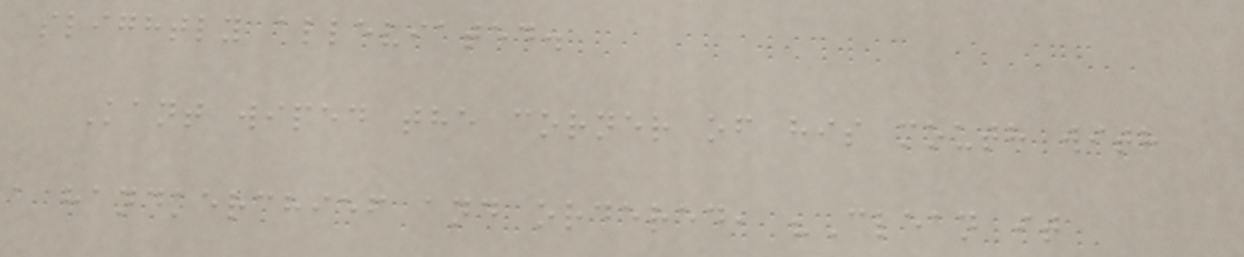slightly alleviated.
Kant wiped the corner of his mouth with
a handkerchief and ordered, "Clean it
